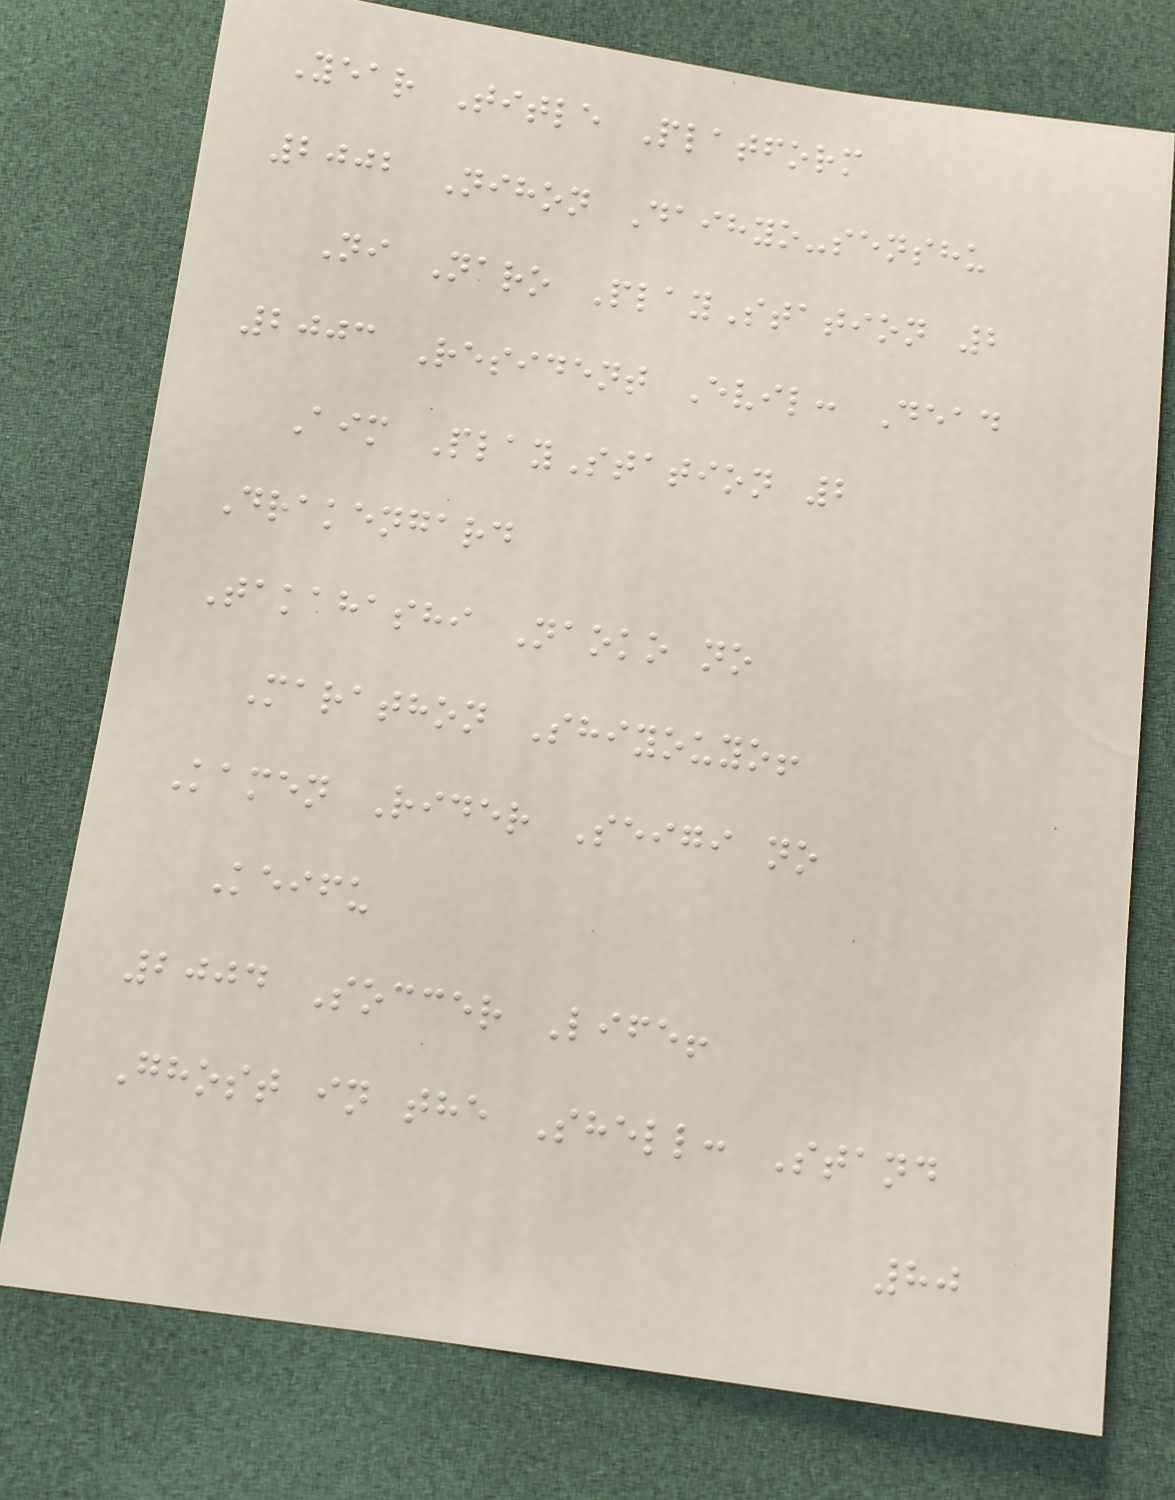Year Title Platform
2002 Nihon Daihyo-senshu
Ni Naro PlayStation 2
2003 Resident Evil: Dead
Aim PlayStation 2
Drakengard
Takahashi Naoko no
Marathon Shiyouyo!
Kamen Rider Seigi no
Keifu
2004 Soccer Life!
Ghost in the Shell: Stand
80
